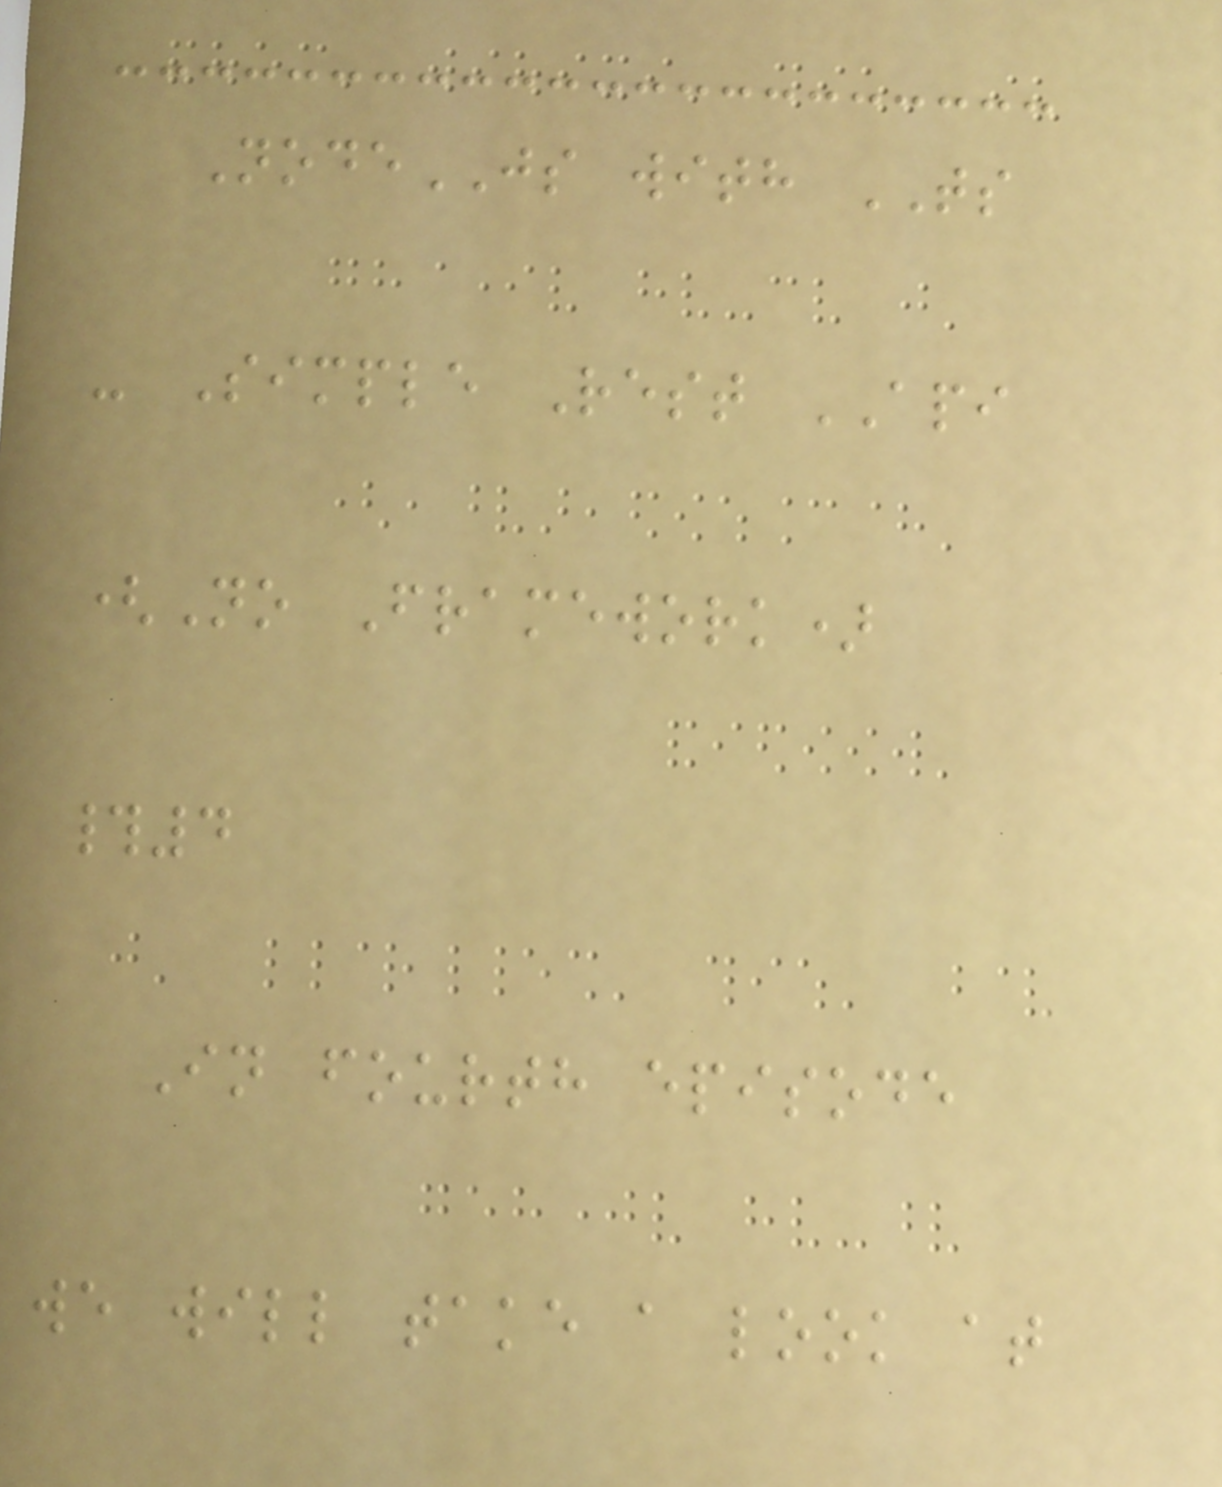NodeJS with TS
- Simple Rest API
(No Framework)
#4
In fourth episode
we will take a look at
